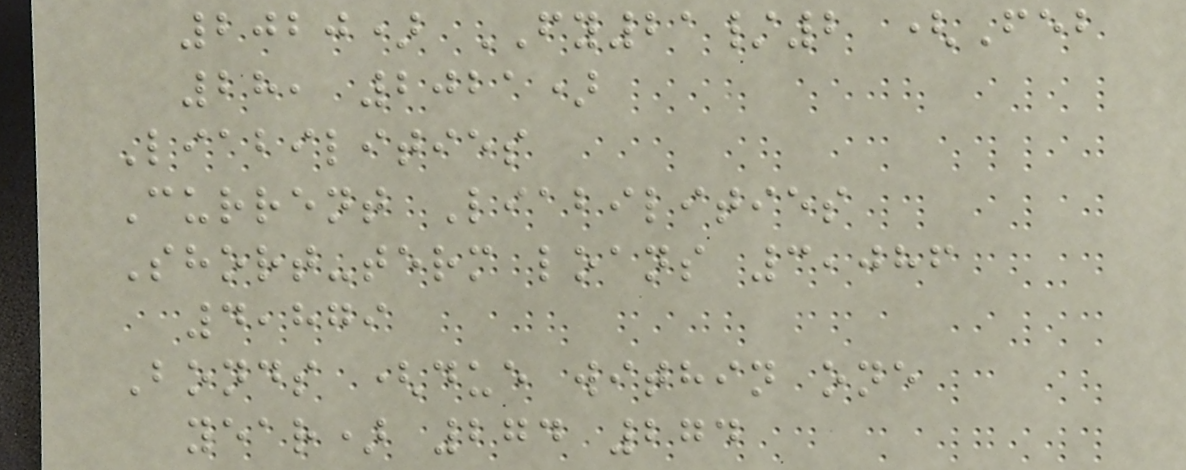2020) FY21/2 (Feb
28, 2021)
Liabilities
Current Liabilities
Short-term loans 3,086
4,879
Bonds (due within one
year) 274 274
